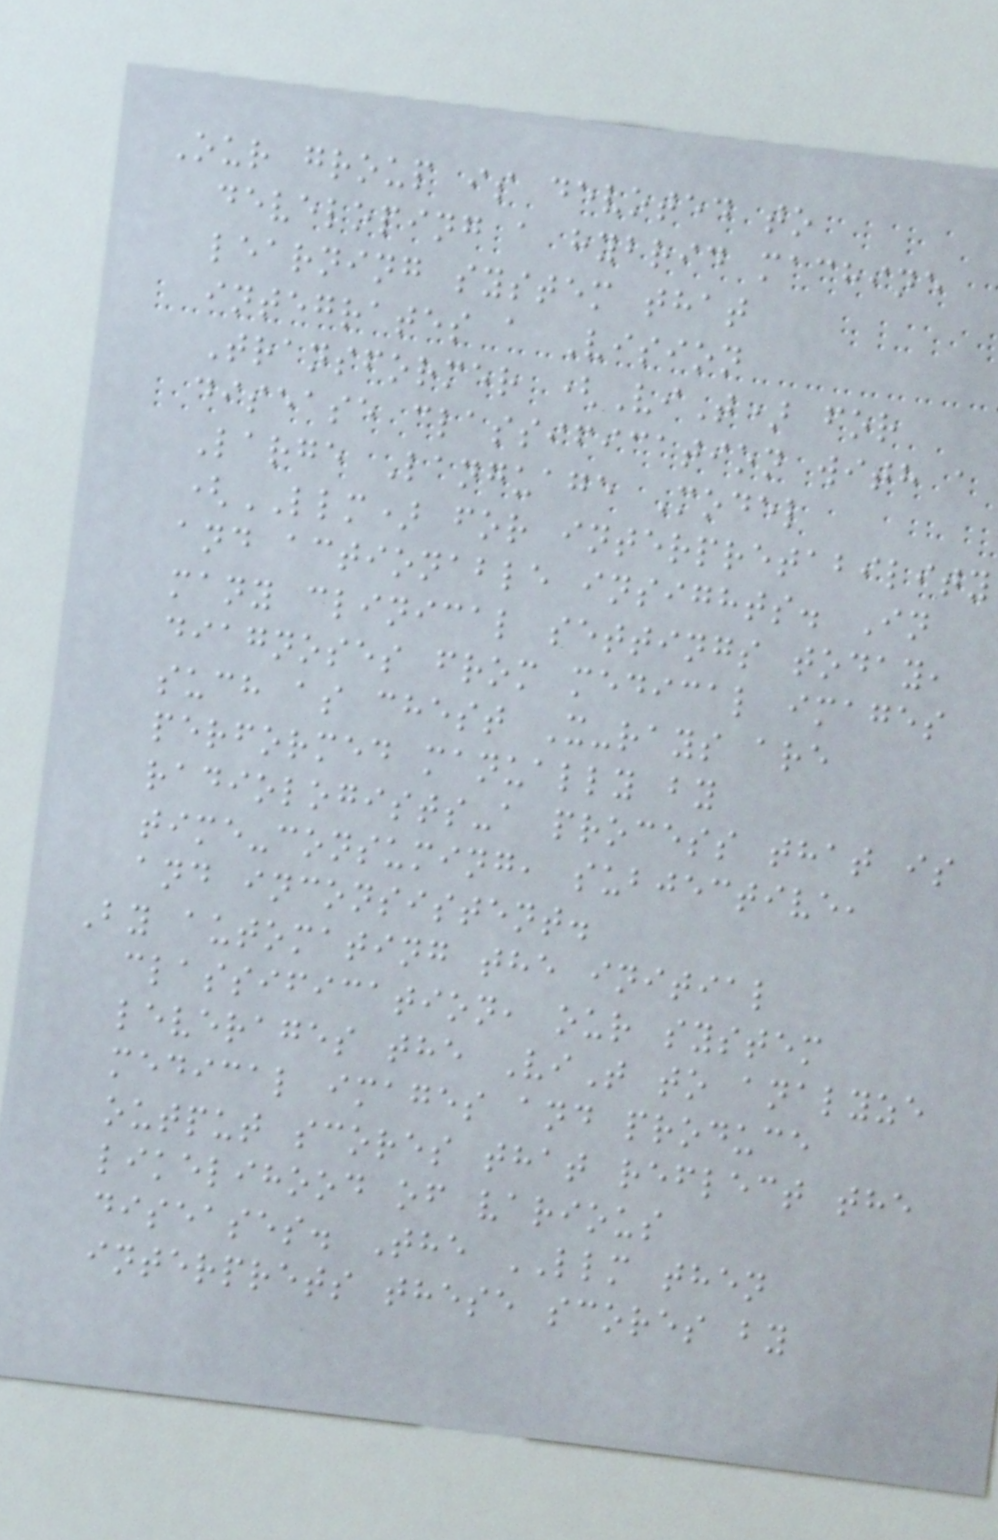Our group is devoted to
developing a hybrid machine
learning system that
integrates a Vision
Transformer (ViT) for
disease classification with a
Large Language Model
(LLM) for interpretability
and actionable insights. In
many clinical settings today,
diagnoses from medical images
such as chest X-rays are
performed manually by
radiologists-a process that is
time-consuming, subjective,
and inconsistent.
By automating the initial
classification, our system
leverages the ViT to analyze
medical images and produce
output scores that reflect the
likelihood of various
diseases. The LLM then
interprets these scores by
